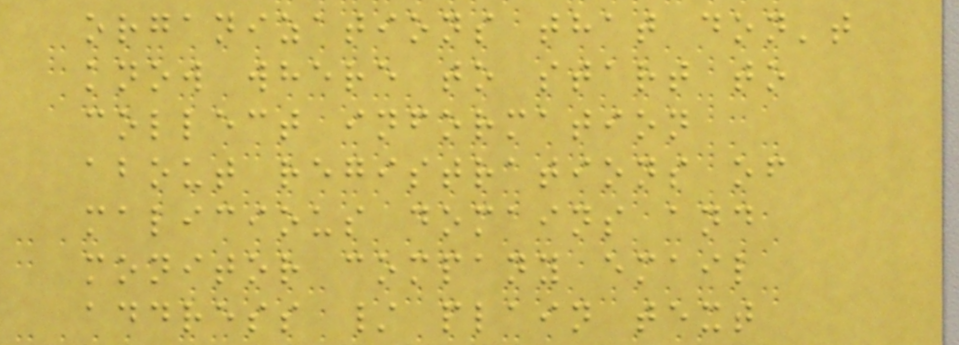organizations that don't
know where to start to
collect information
about registrations of
malicious domains and
monitor company email
address / plain text
